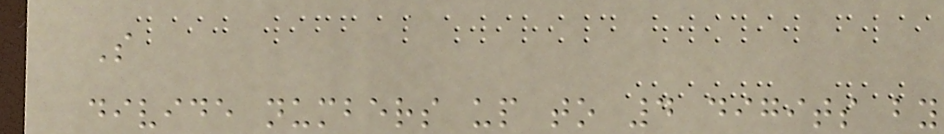S
divide numbers up to 4 digits by
